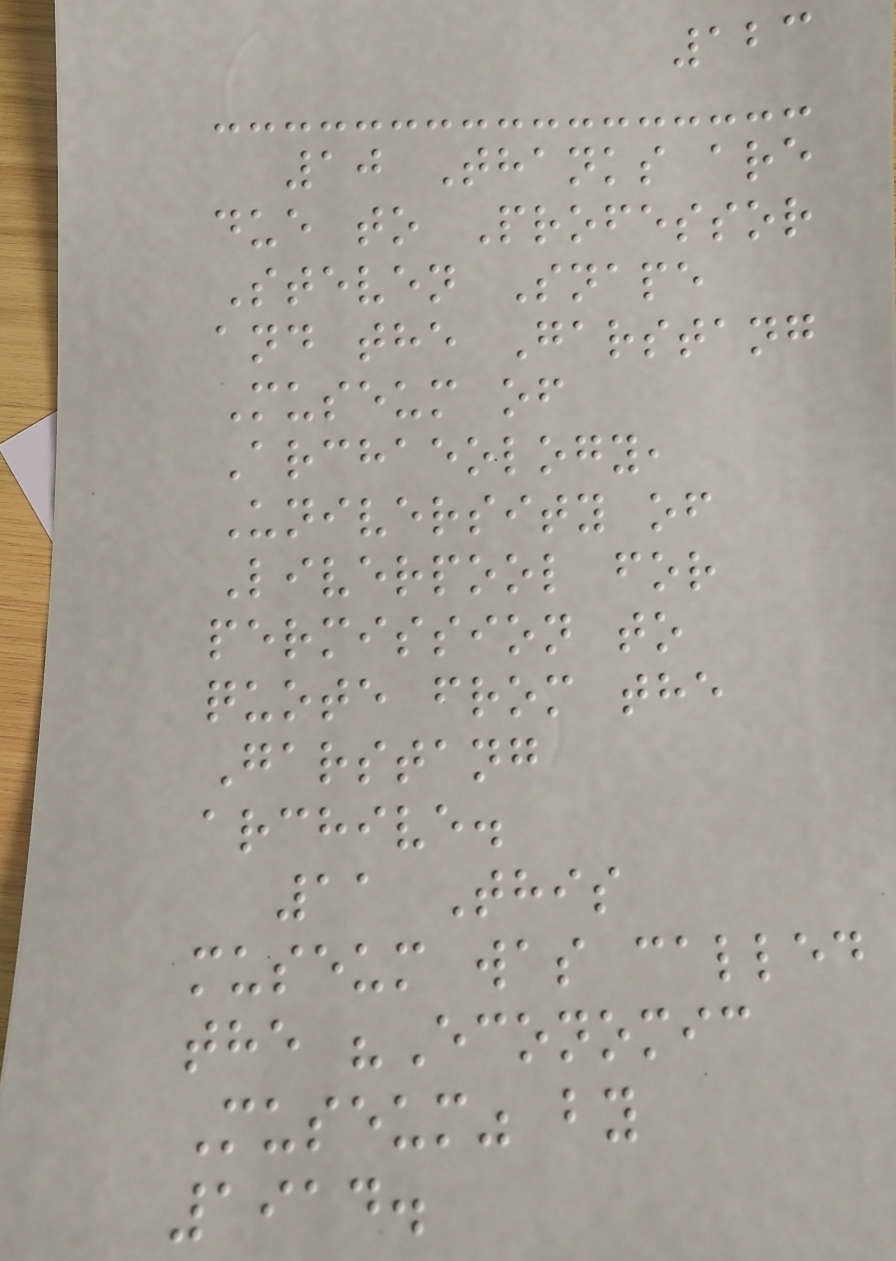123
10 Thanks are
due to Professor
Steven Snape
and the Garstang
Museum of
Archaeology,
University of
Liverpool for
permission to
quote from the
Garstang
archive.
11 This
museum was called
the "Economic
Museum" by
1914.
